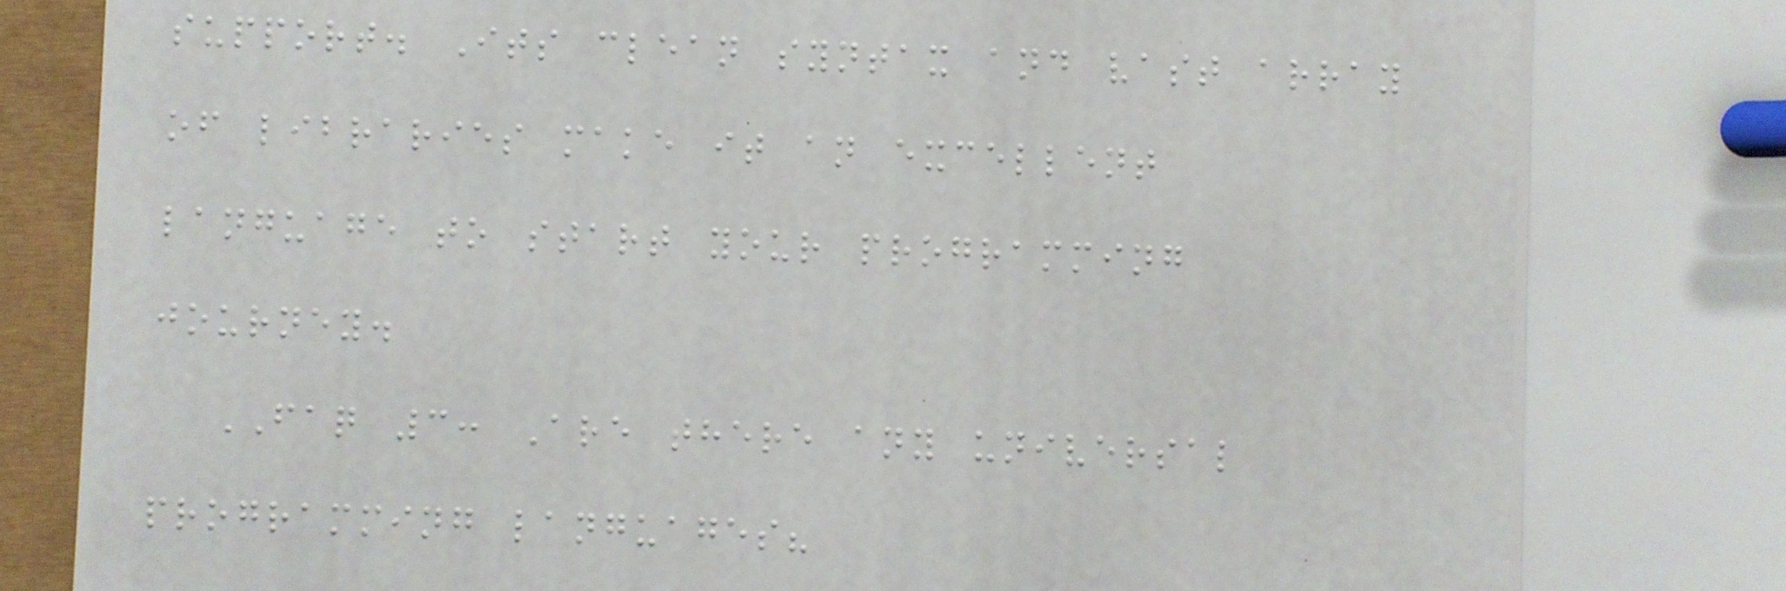support. Its clean syntax and vast array
of libraries make it an excellent
language to start your programming
journey.
FAQ 3: Are there any universal
programming languages?
